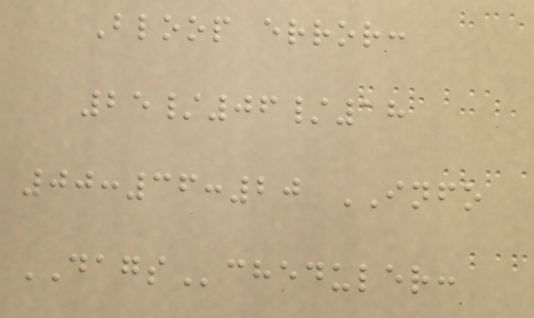Bloop error:
25/06/18
00:36:20 INFO
DAGScheduler:
